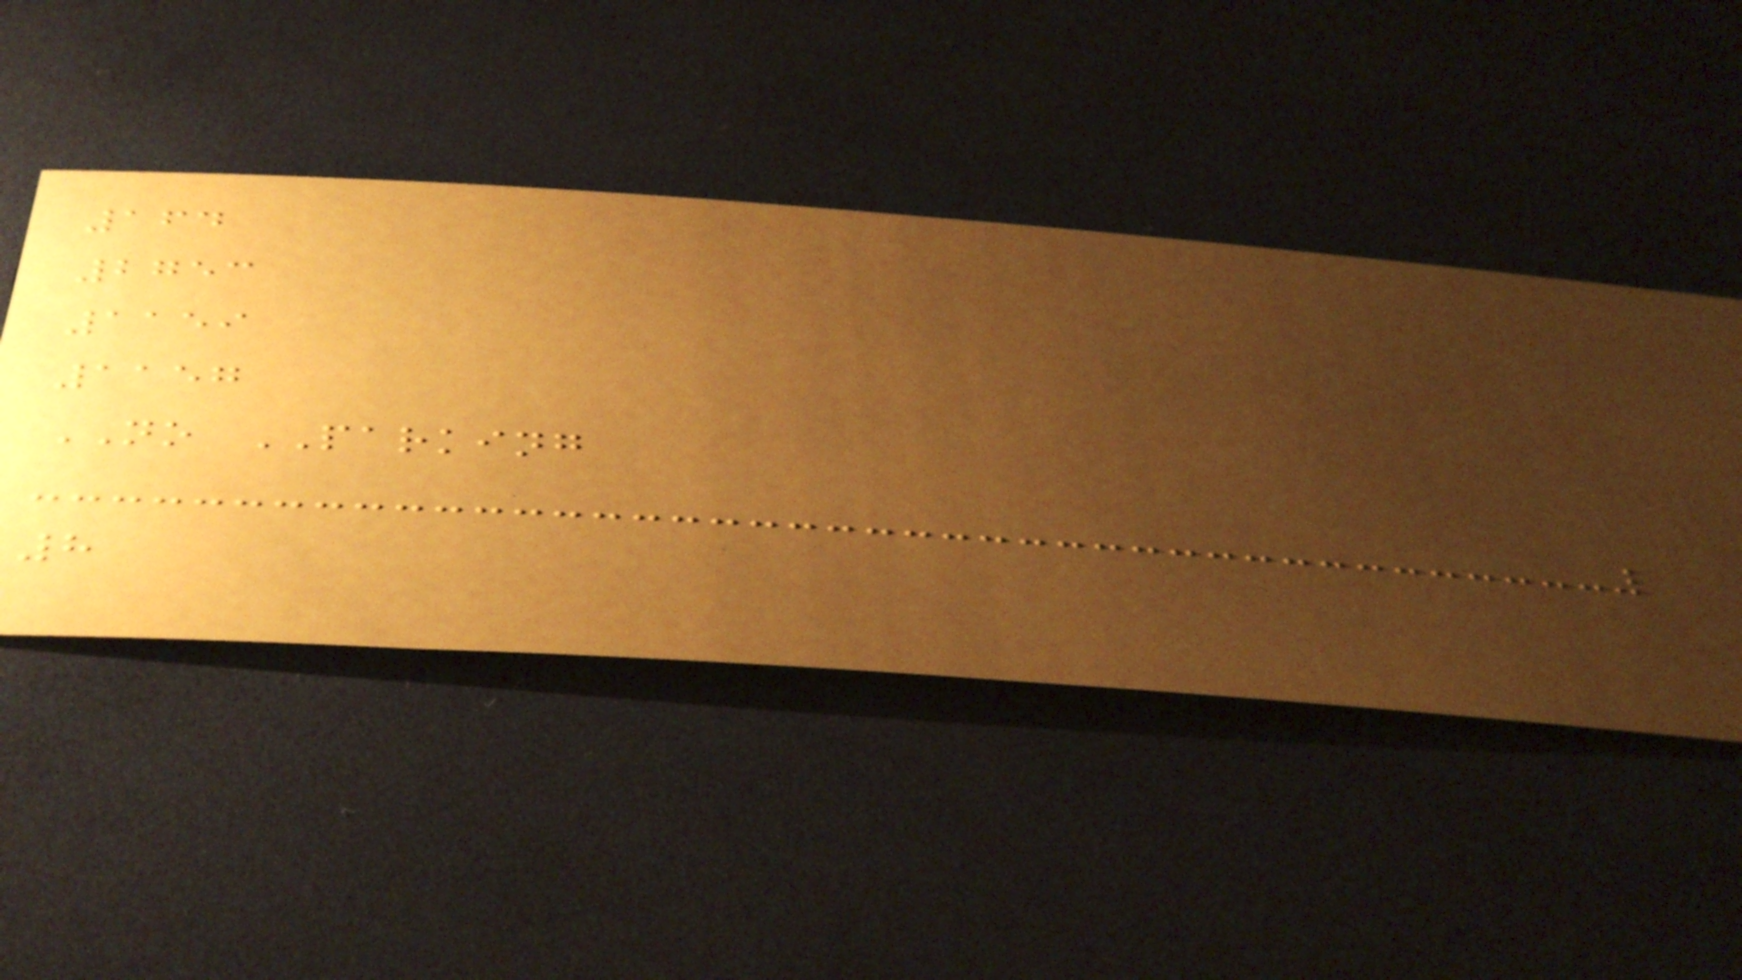164
2753
1159
1157
NO PARKING
8
